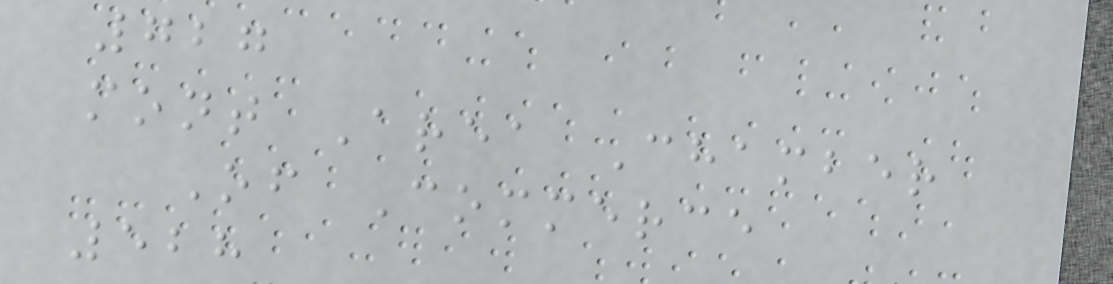727
mont Area Chamber
Of Commerce
528
